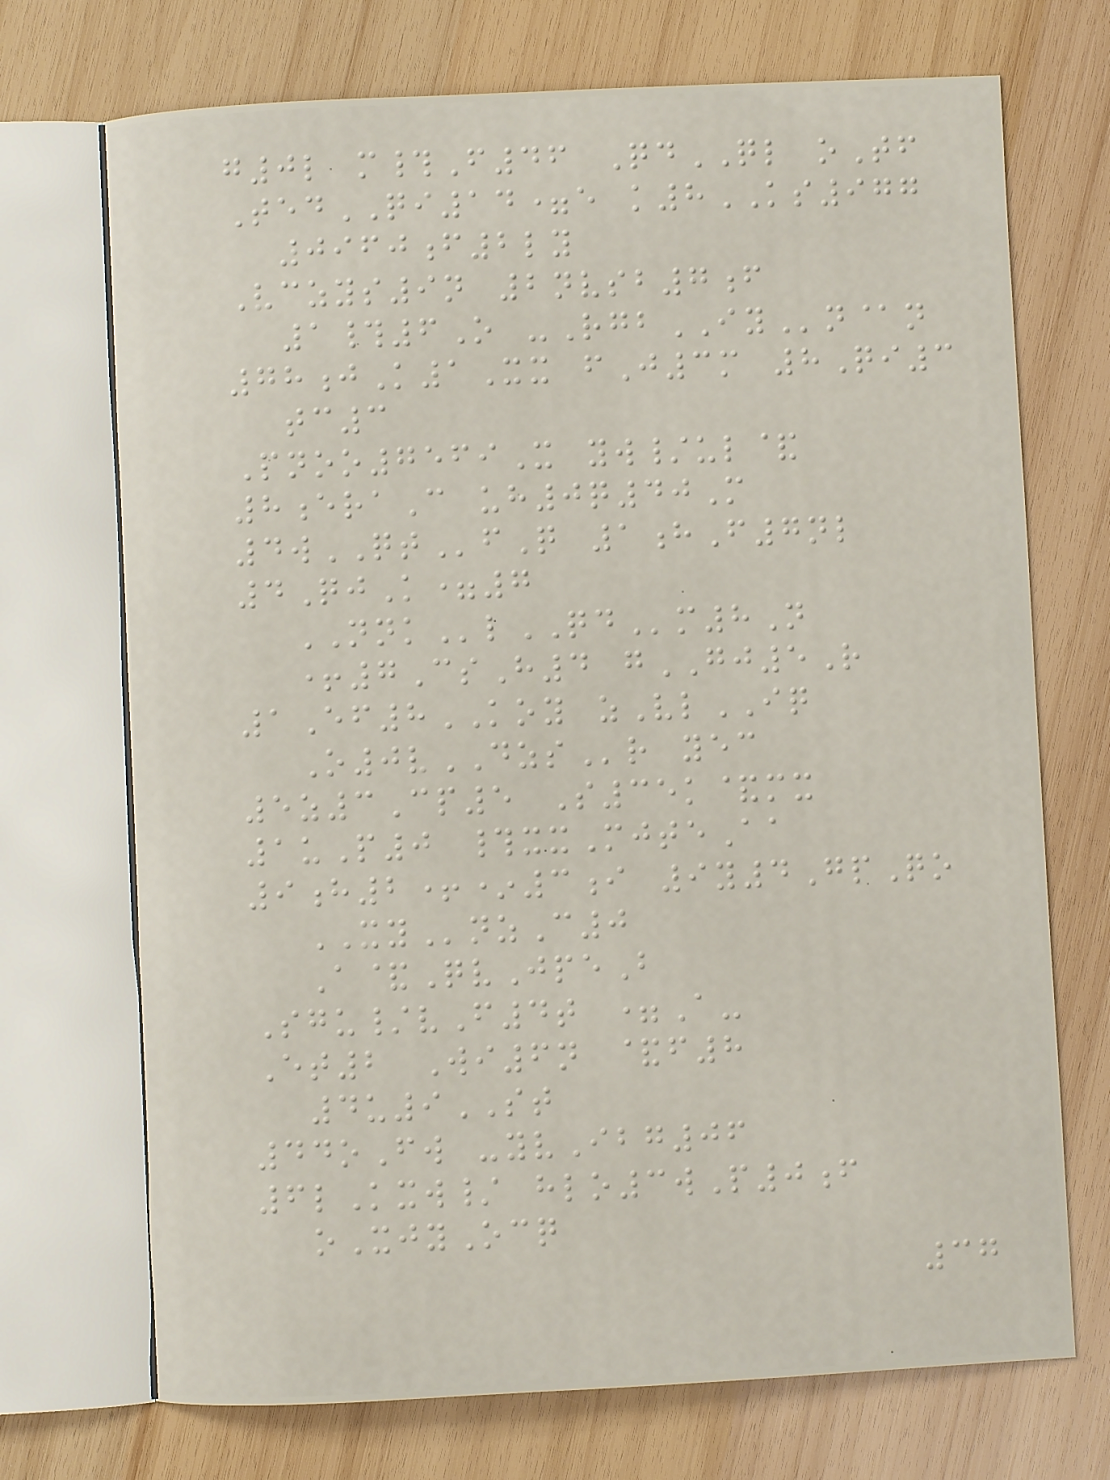g0l m#F46 QdQL oTf
TedQI14=e k8KS977
0960f2ly
Vczys9n 2nvsb7f
1#6O -RgbIYn@n
78jK1Xx fJ3m 8Qi3
tc3
Pnoo7569X yw/ul&
8eraC uh0q40M
4wQTfQ 1hF7nl
4QjK=7
NNKlQDm8N
+7CsH4 gGJ5R
1Ef8KOY zVlIQ
O0vDZSr yec
5z3Cp5 S35k&mx
1uP0 #xxMjteAa
9h2+*3i 9y4GpQo
XYnzC0
A&QvJpeB
Sgu/vF4t =A-
Et2 Wi6n &f8
4u9ST
44oFw -yvIbg06
6lKxw/ hlo3wP0f
oXjyOcq
37
